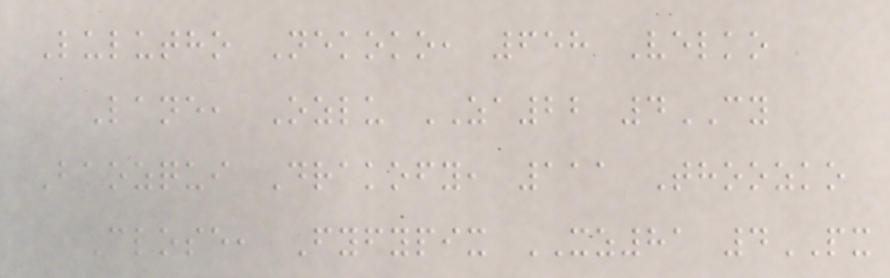Lulutho Nekoko, 658 Velko
Lane, Ozlu ZA22 4CY
Baozqui Drakofy, 111 Thoozko
Close, Fyfypix XZ81 4PX
